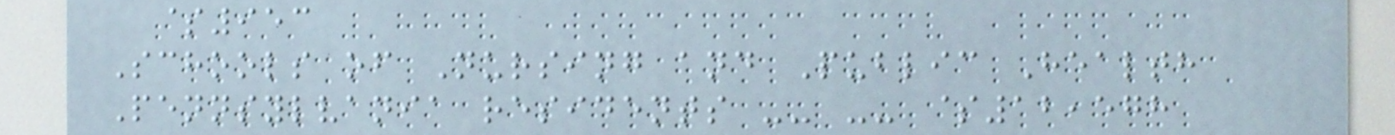$953
Schools of Nursing and Public Health
Pennsylvania residents -- -- $12,578
